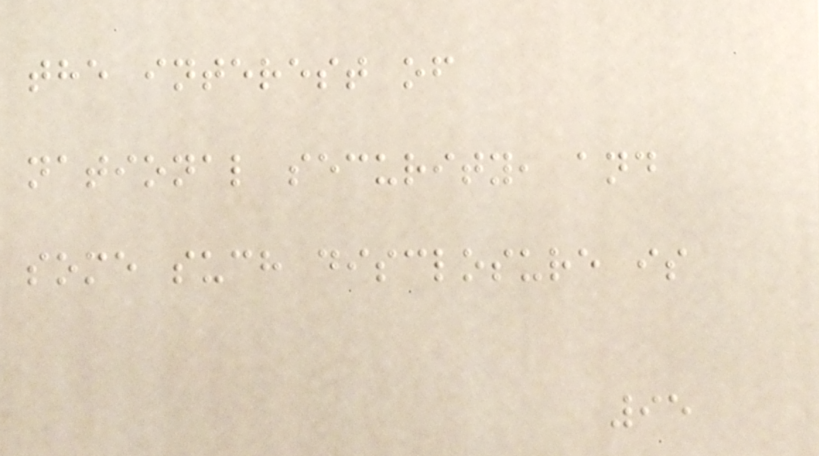the interest of
national security, and
some such disclosure is
95
